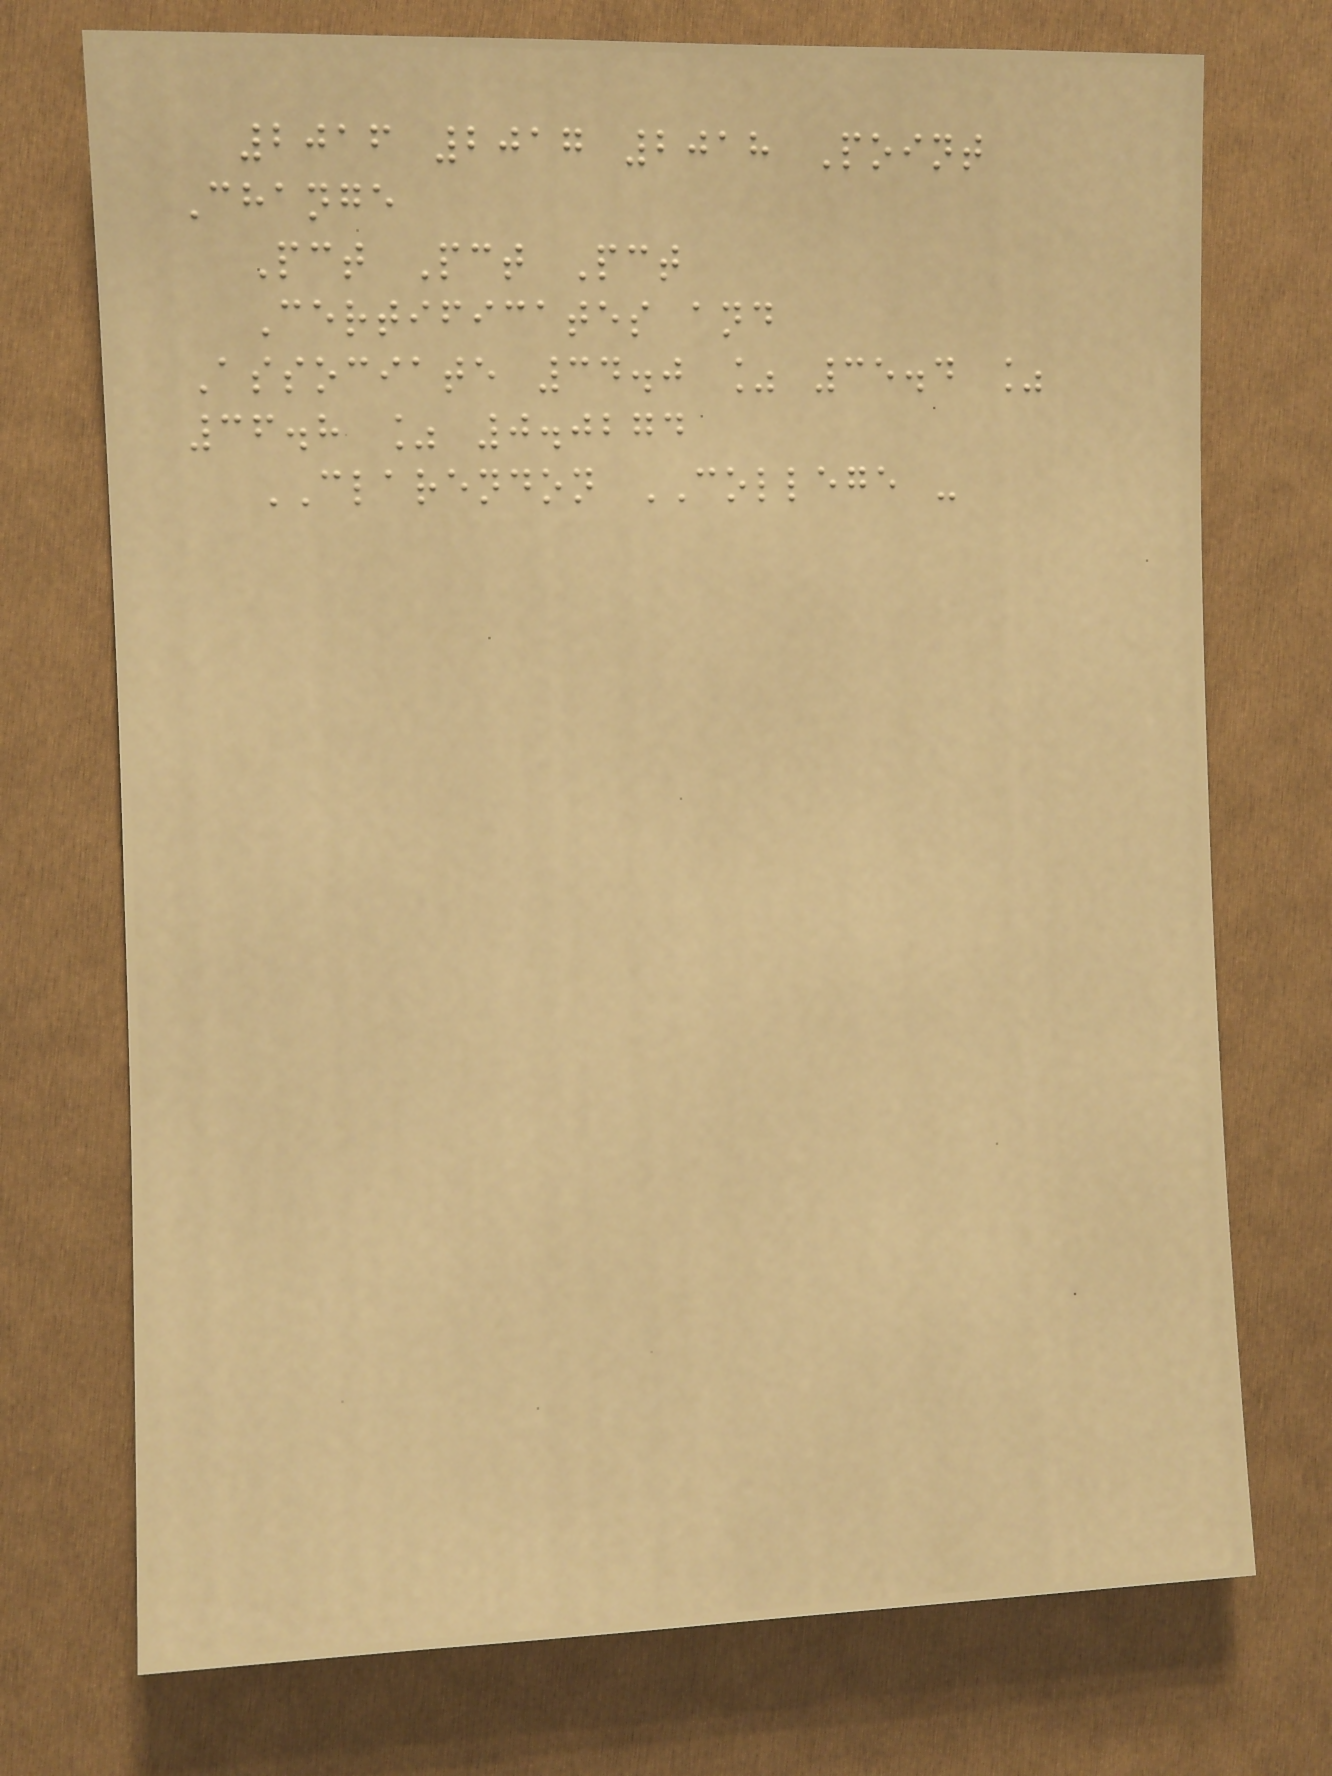2016 2017 2018 Point
Change
Pct Pct Pct
Certificates and
Associate 34.0 % 35.4 %
36.8 % 0.0274
CLARENDON COLLEGE -
